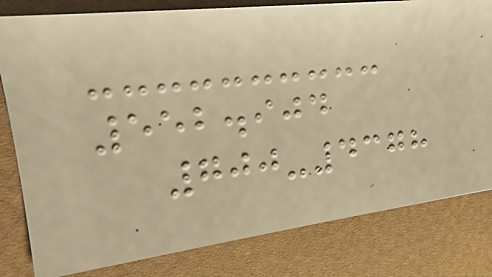552.904
700-4378
